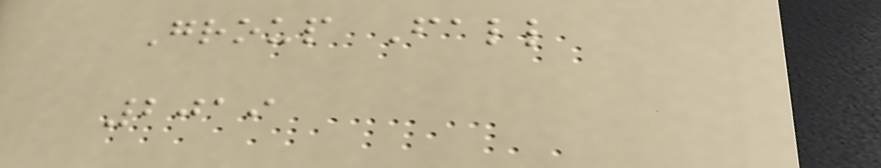Group Fall
2019
